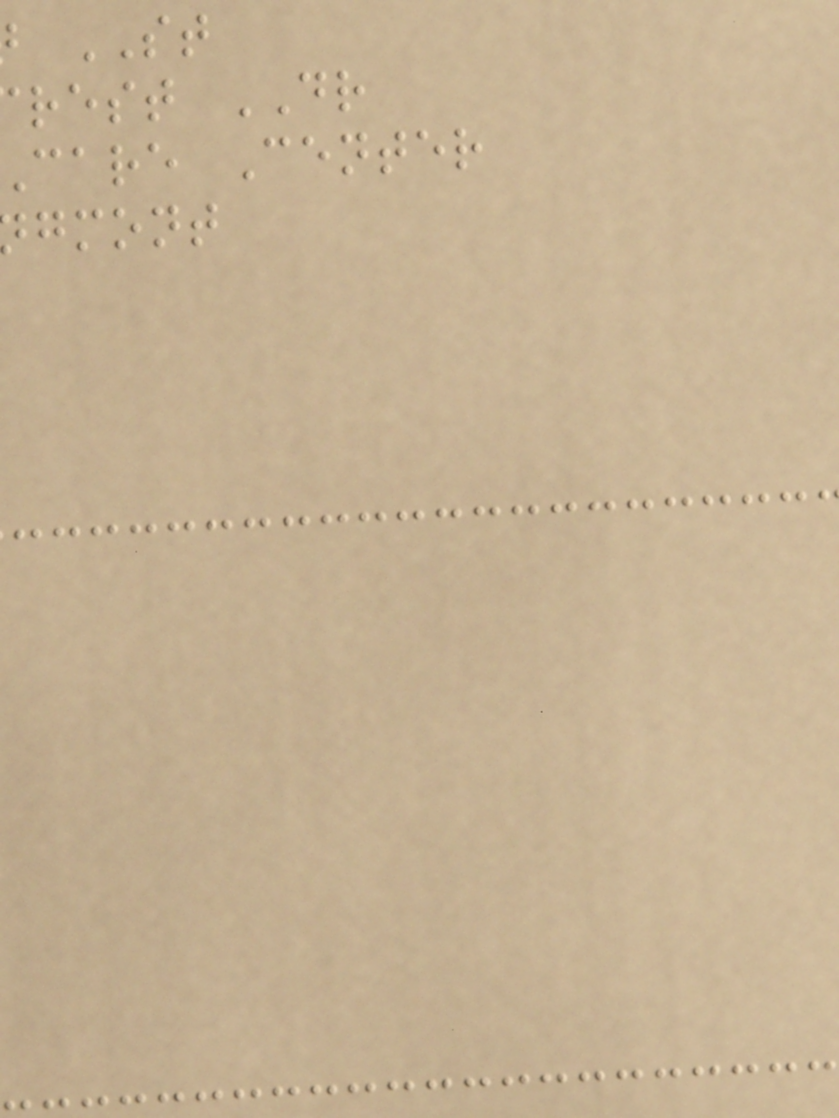ST
rest DR
care Center
gmont
